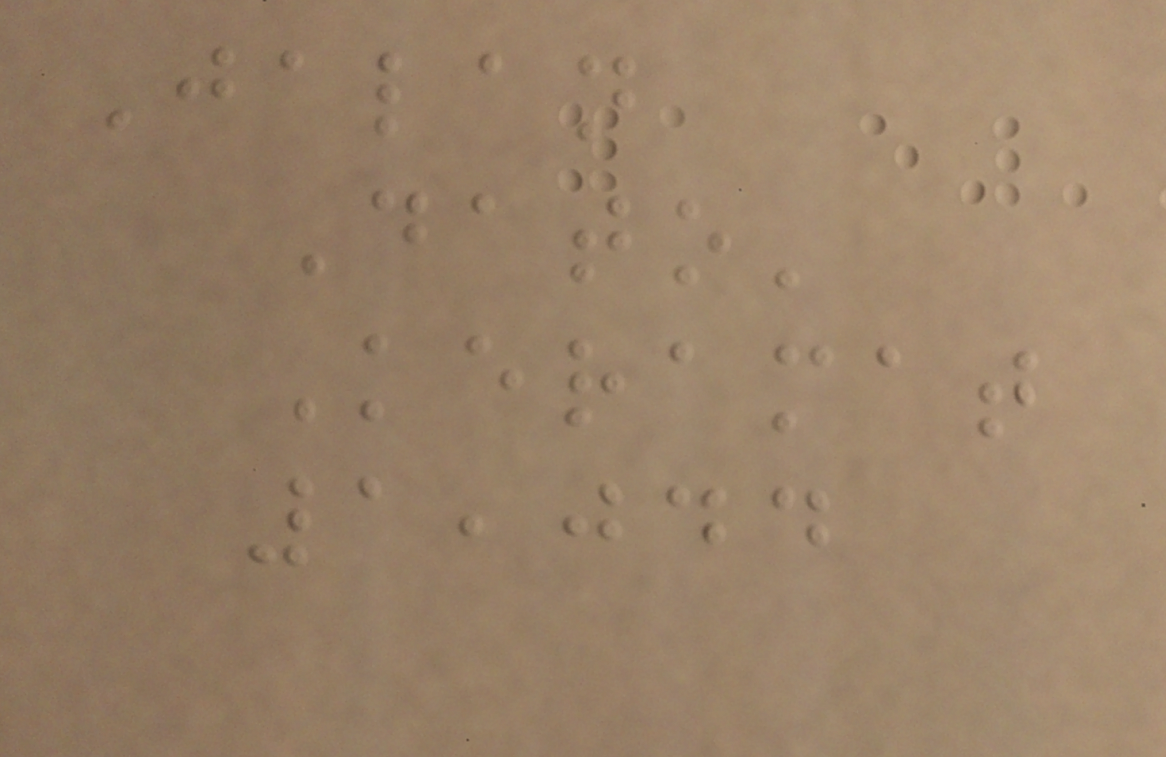Jalan
Dato'
Keramat
1,044
